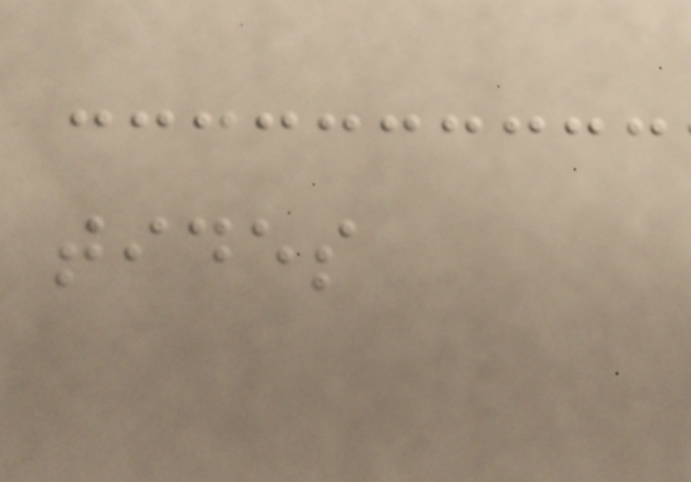tides
